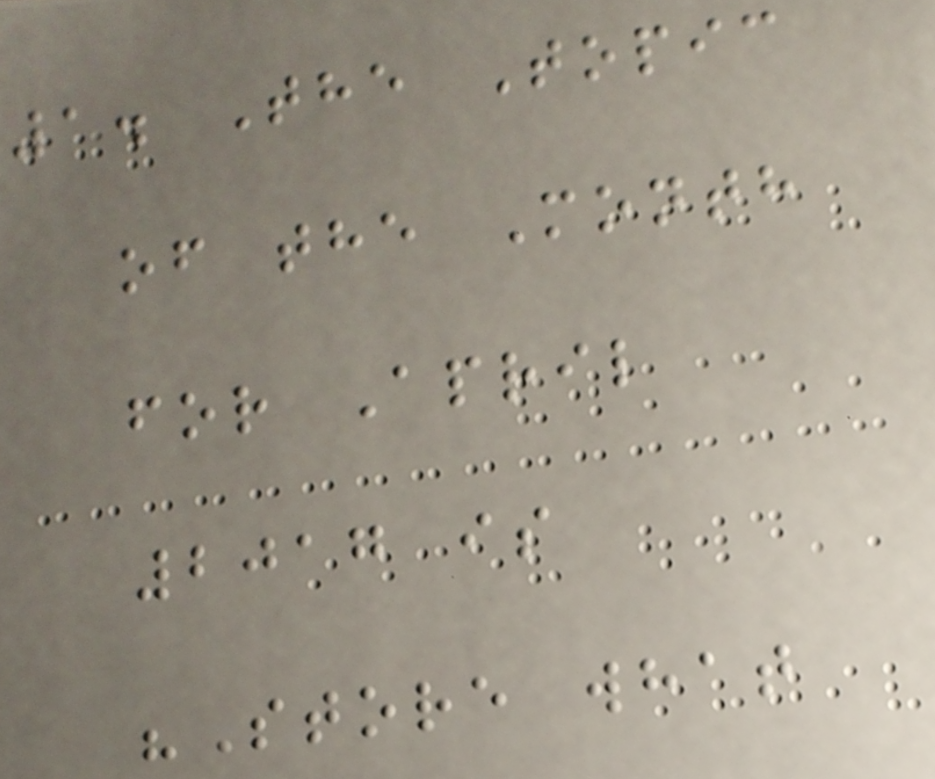1. The Topic
of the Month
for April
2017 is
"Store what
